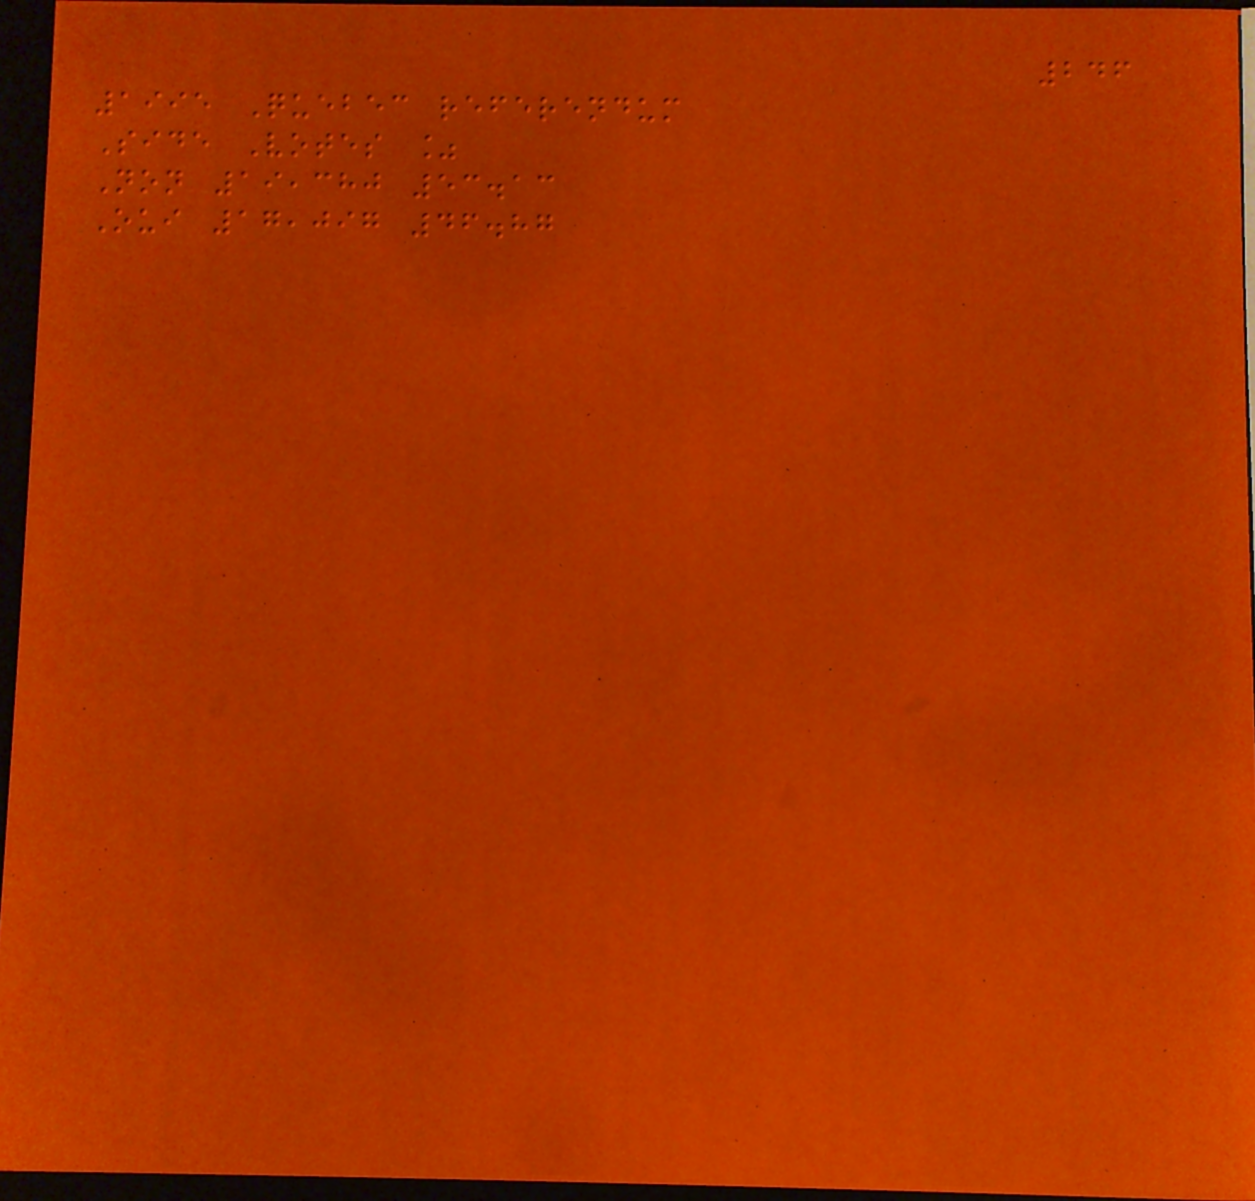246
1995 Quebec referendum
Side Votes %
Non 19,380 53.13
Oui 17,097 46.87
